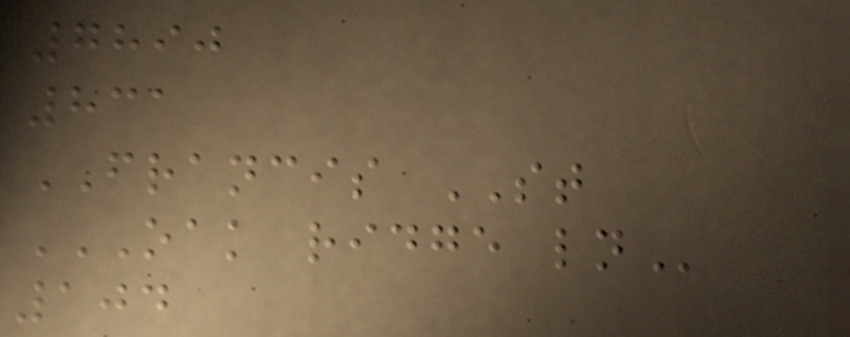7890
831
FRANCIS ST
OAK RIDGE LN
104
